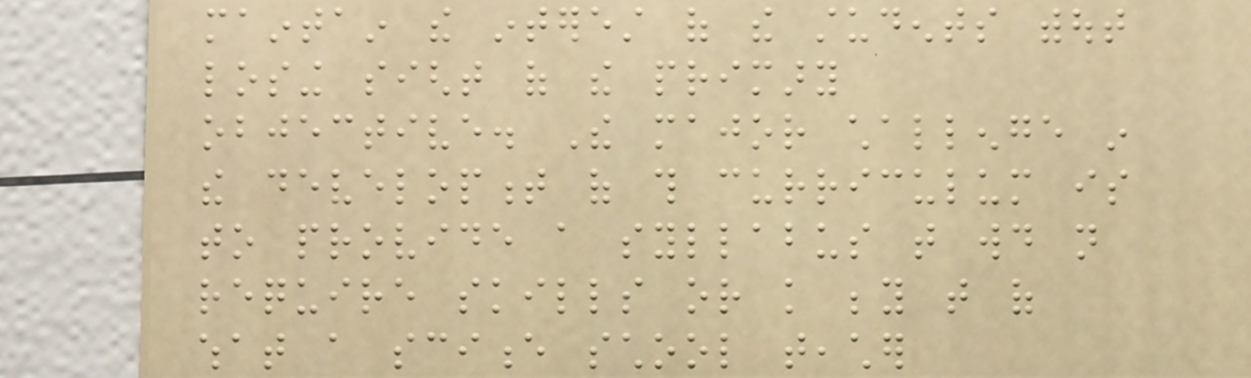maintain the interest of the students without
losing sight of the primary
objective. The major challenge in
the development of this curriculum is
to provide a syllabus that would not
require skills or knowledge beyond that of
what a science school teacher
